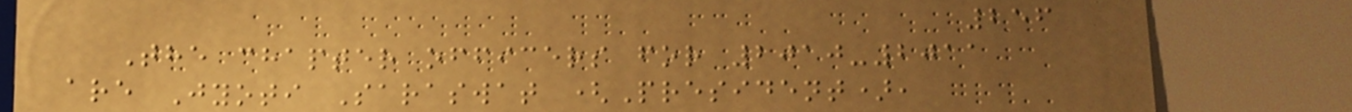256
The chapter officers for 2010-2011
are Jyoti Saraswat (President),
